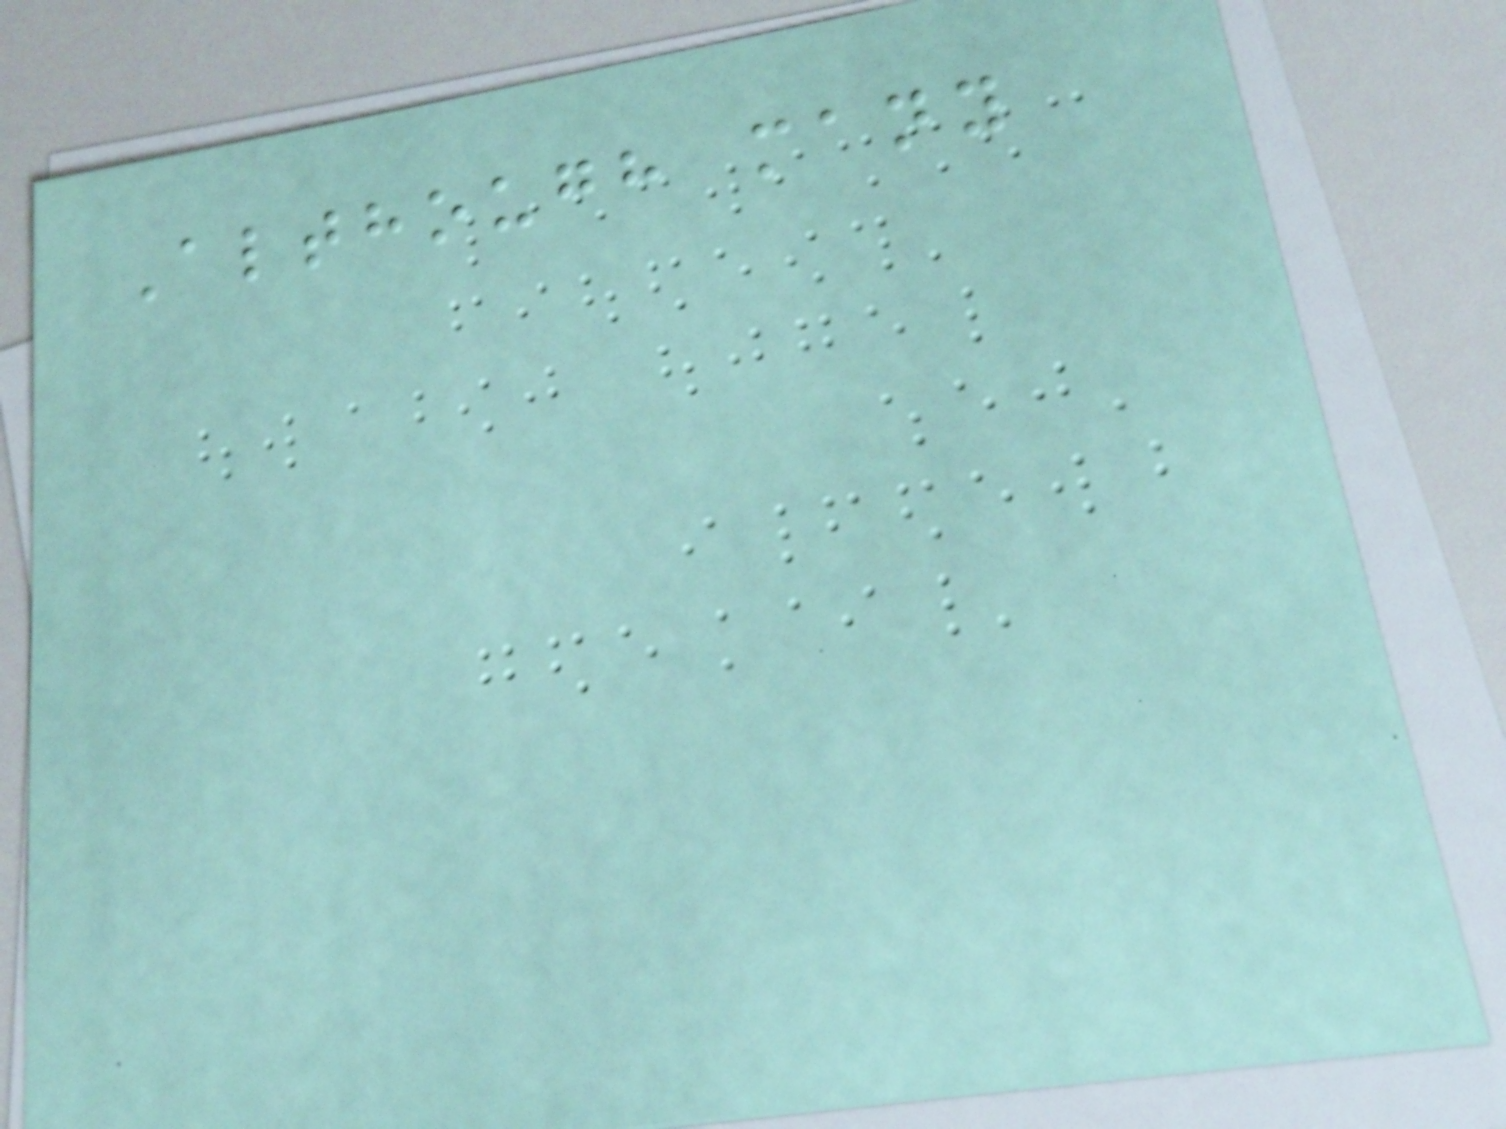Although many
